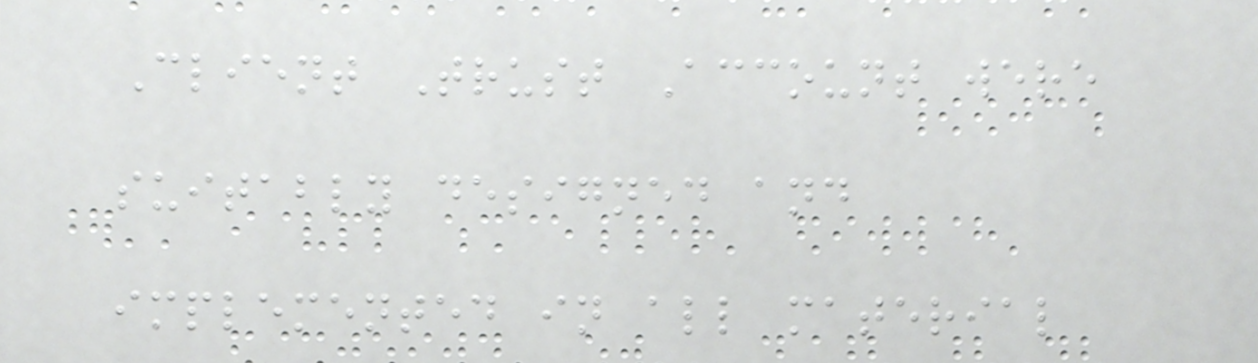Client Trust Account were
suitably designed and
implemented in all material
